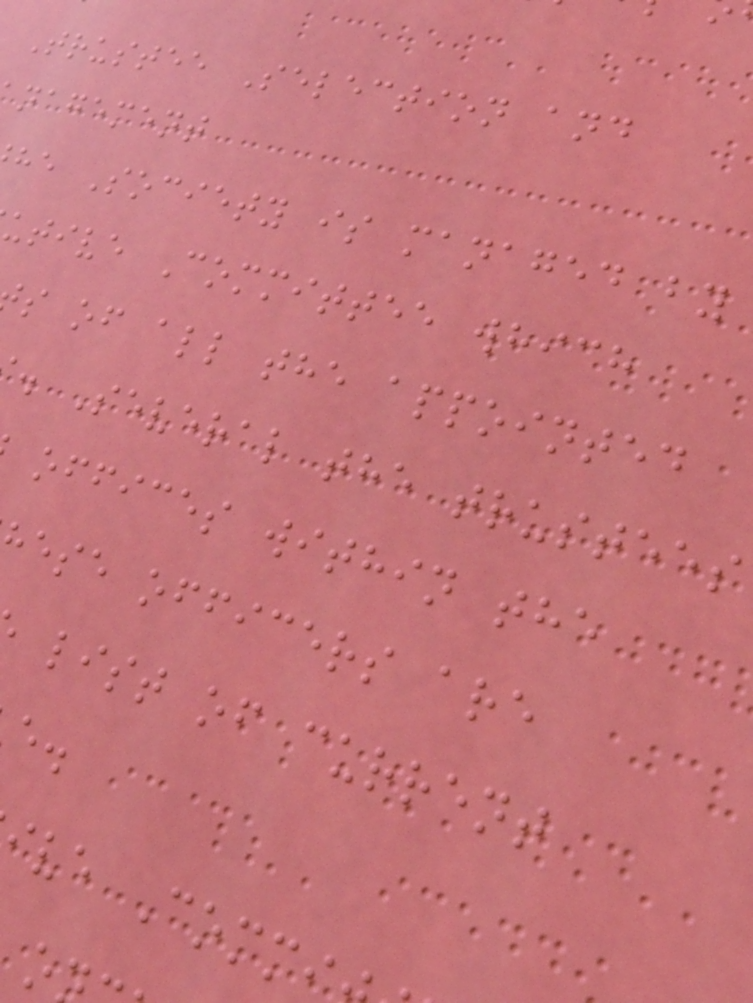Trustee Selection and
nagement
he Society is managed by
utive Committee which
s of all the appointed
. Several the trustees
offices within the
ese officers are
list of current
ive Comm
